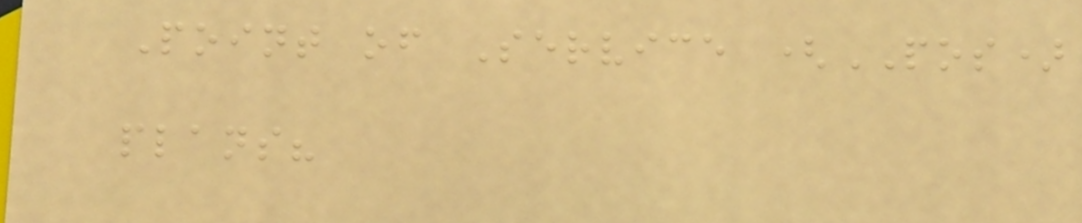Point of Service (POS)
plans?
